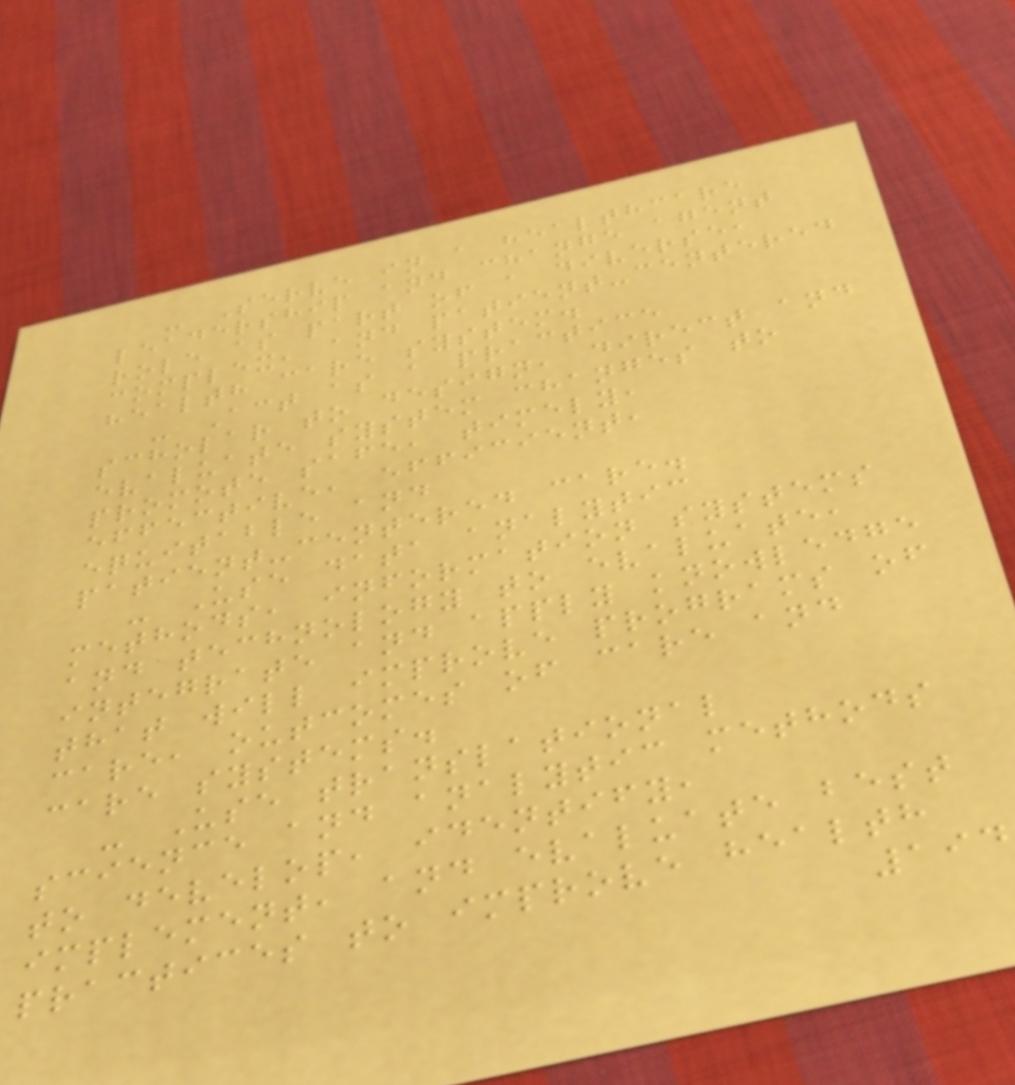- Serve in a healthcare
leadership and change agent
role as part of a diverse,
complex, and patient-centered
health care system.
- Act as a practice
scholar to design, direct and
evaluate system changes to
promote safe, timely,
effective, efficient,
equitable and
patient-centered care.
- Use data analytic
methods, information systems
and technology to evaluate,
integrate and apply knowledge
that will improve programs of
care, outcomes of care and
care systems.
- Use translational
science and analytic methods
to develop, identify,
implement, and evaluate best
practices to improve health
194
